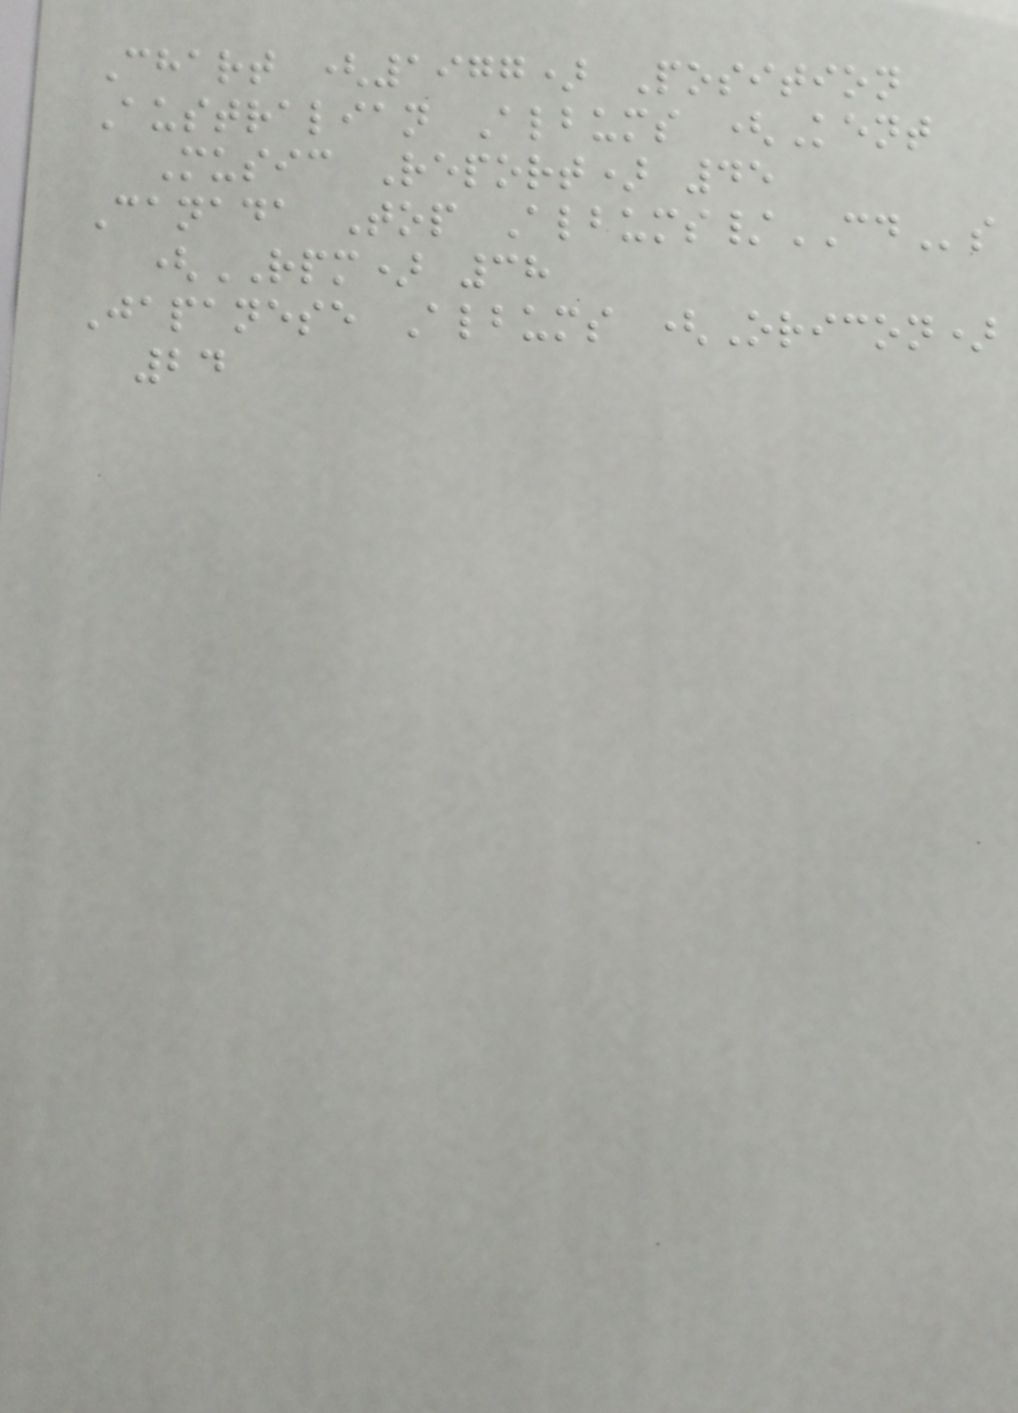Chart (1977) Position
Australian Albums (Kent
Music Report) 45
Canada Top Albums/CDs
(RPM) 38
Japanese Albums (Oricon)
24
